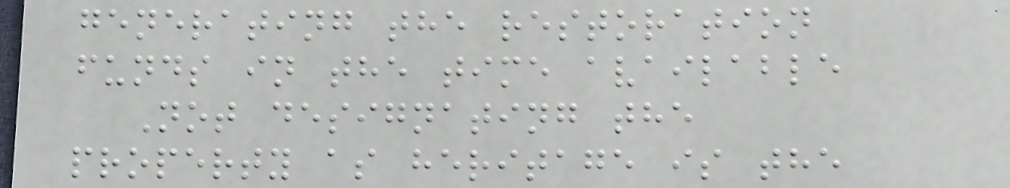generating the restoration
funds in the time available
Not designating the
property as heritage is the
